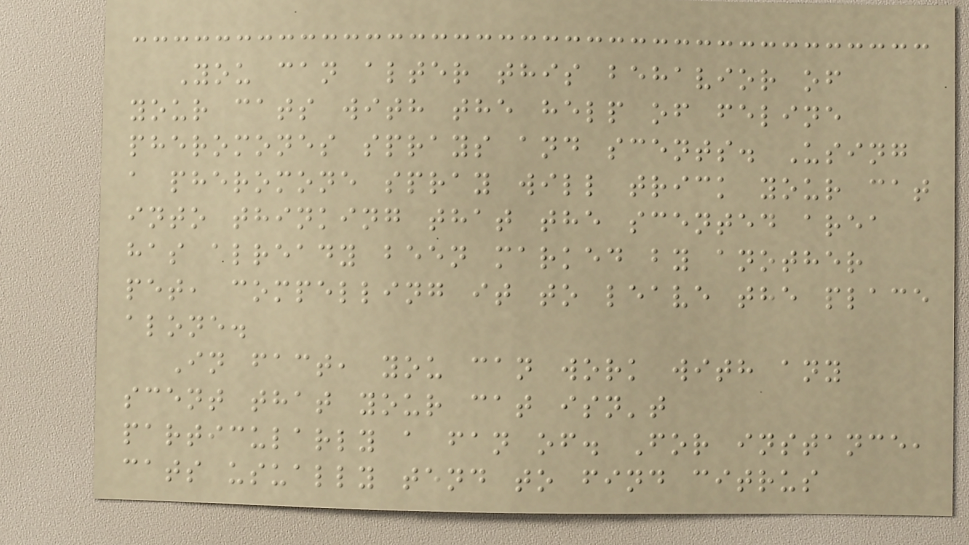You can alter this behavior of
your cats with the help of feline
pheromones sprays and scents. Using
a pheromone spray will trick your cat
into thinking that the scented area
has already been marked by another
pet, compelling it to leave the place
alone.
In fact, you can work with any
scent that your cat isn't
particularly a fan of. For instance,
cats usually tend to find citrus
